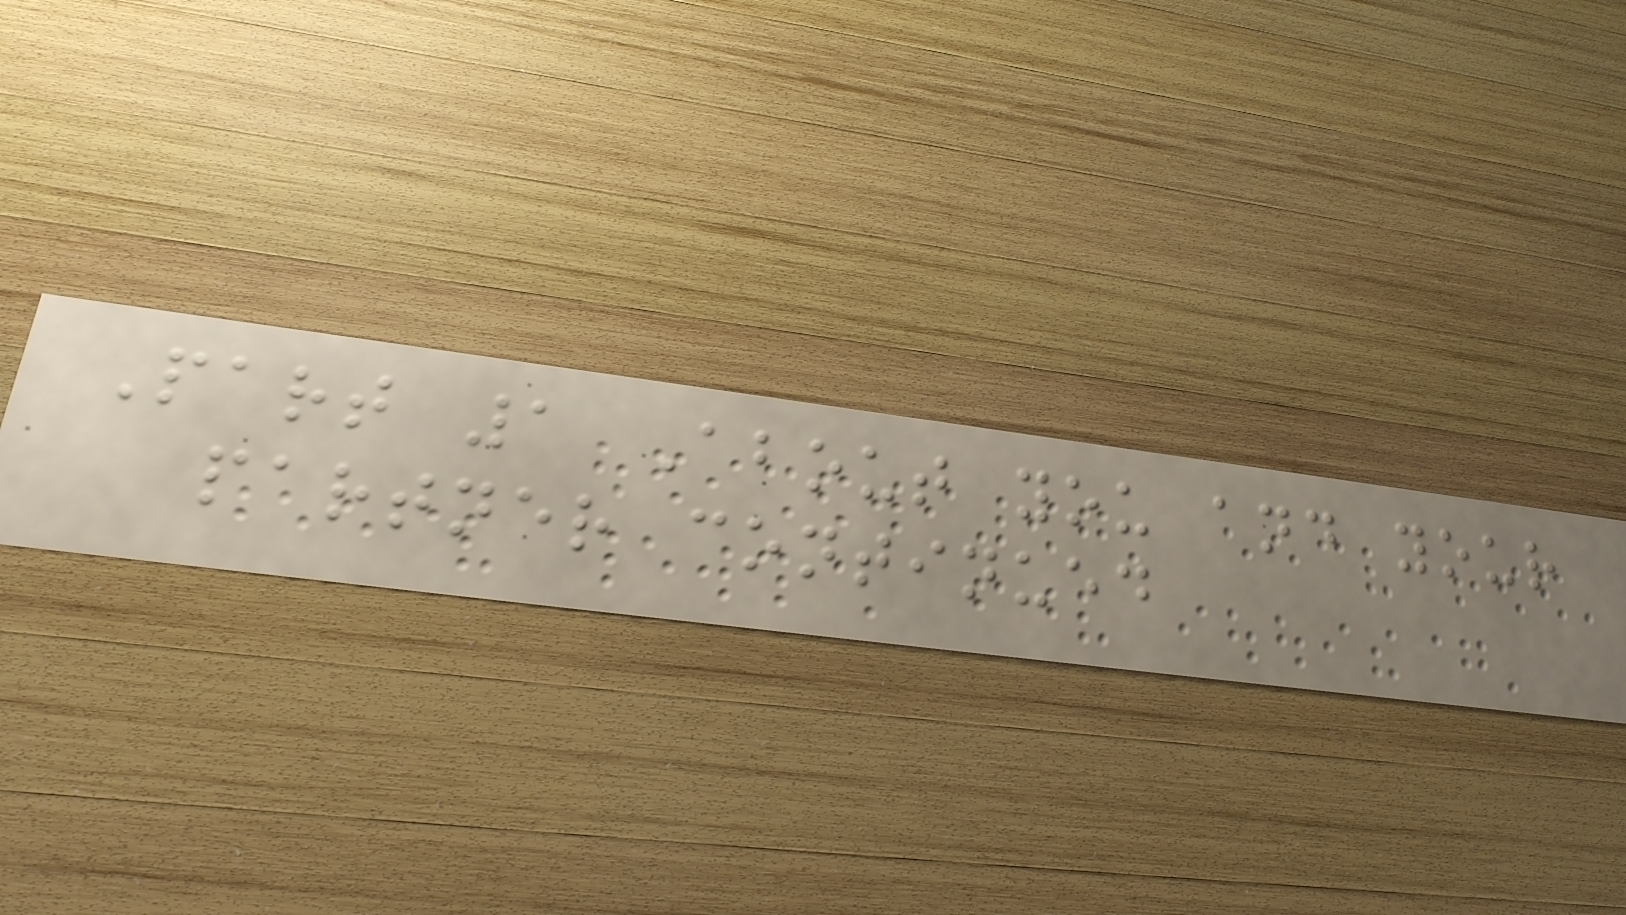Part 1 About you and your
partner continued
